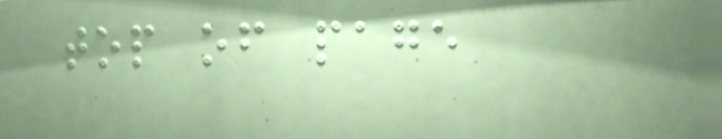top of page
